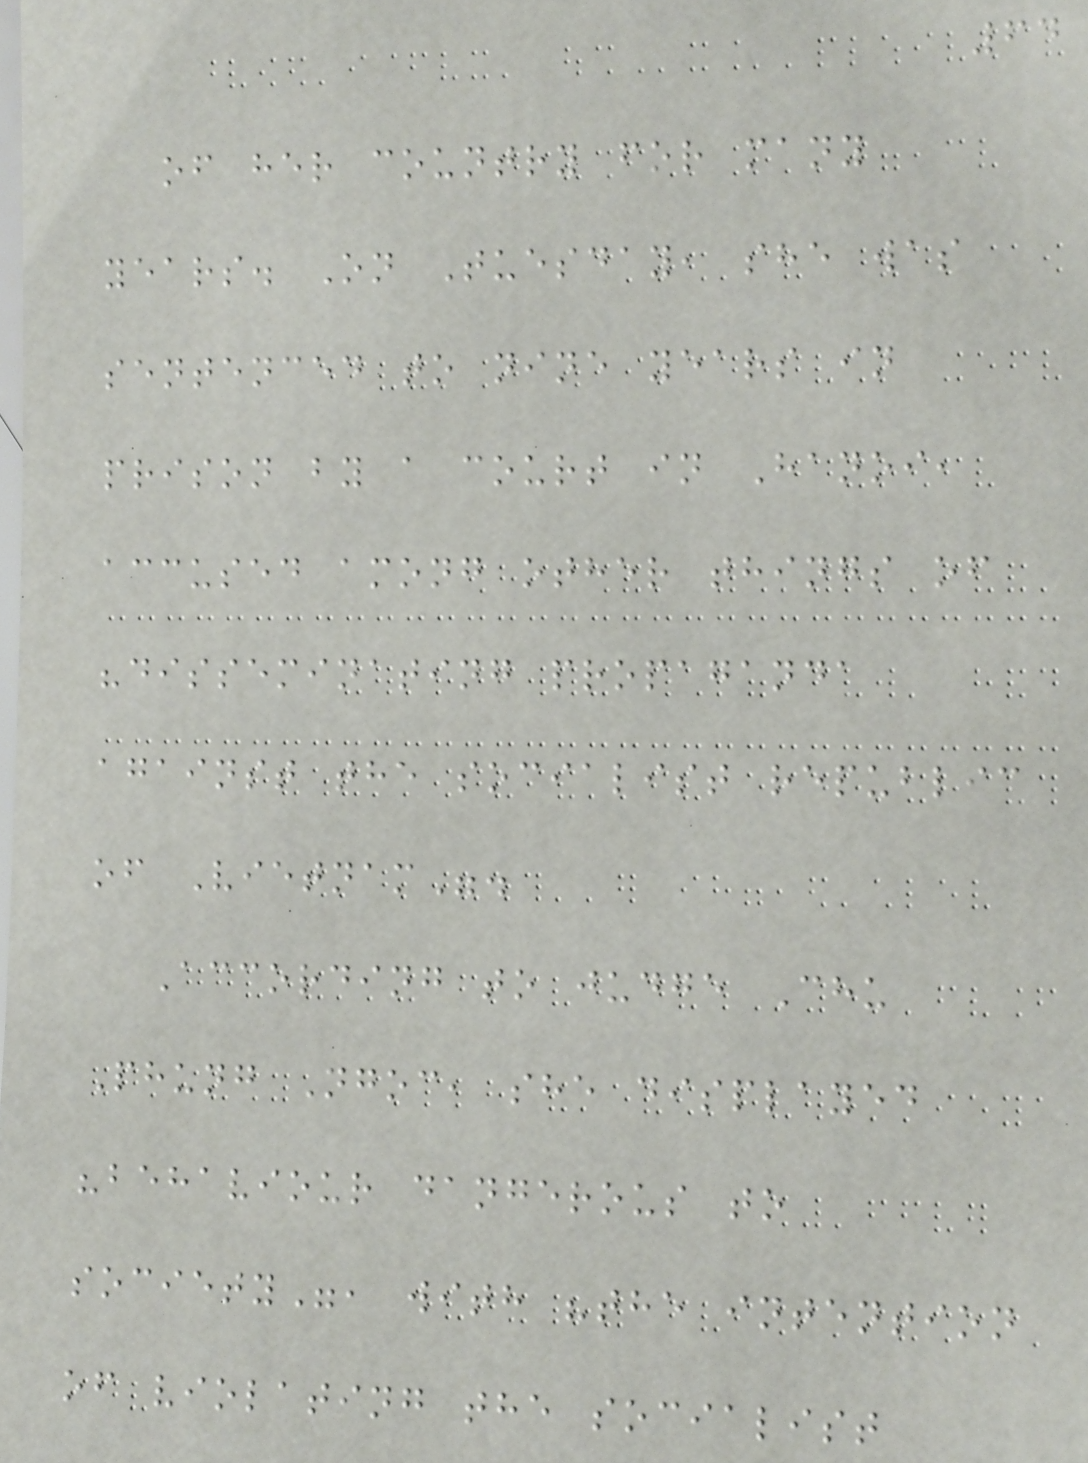64
of her country for many
years. On Tuesday, she was
sentenced to nine years in
prison by a court in Hanoi,
accused among other things of
"disseminating propaganda
against the socialist republic
of Vietnam".
According to judge Chu
Phung Ngoc, she displayed
"behaviour dangerous to
society", with "the intention
of violating the socialist
